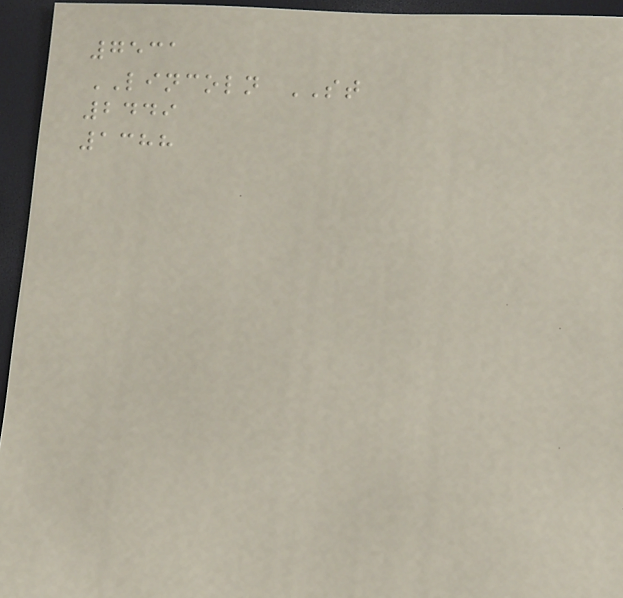7531
LINCOLN ST
2449
1388
